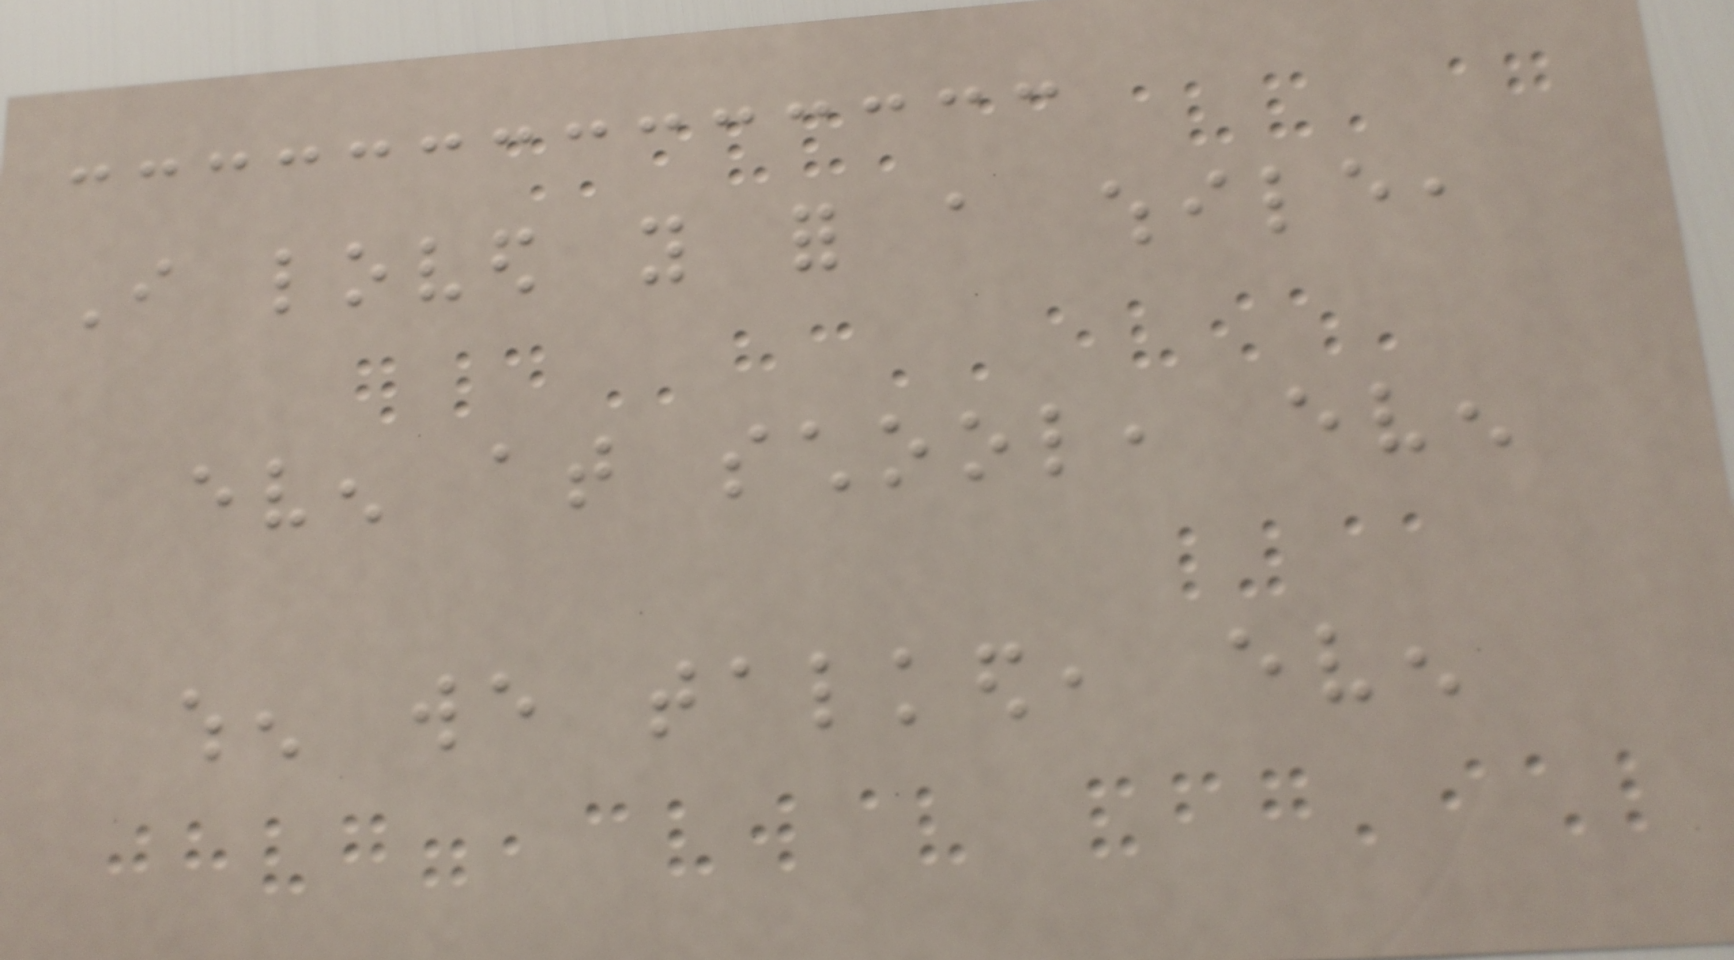I loved you for a while,
even at school, even
when we talked, even
